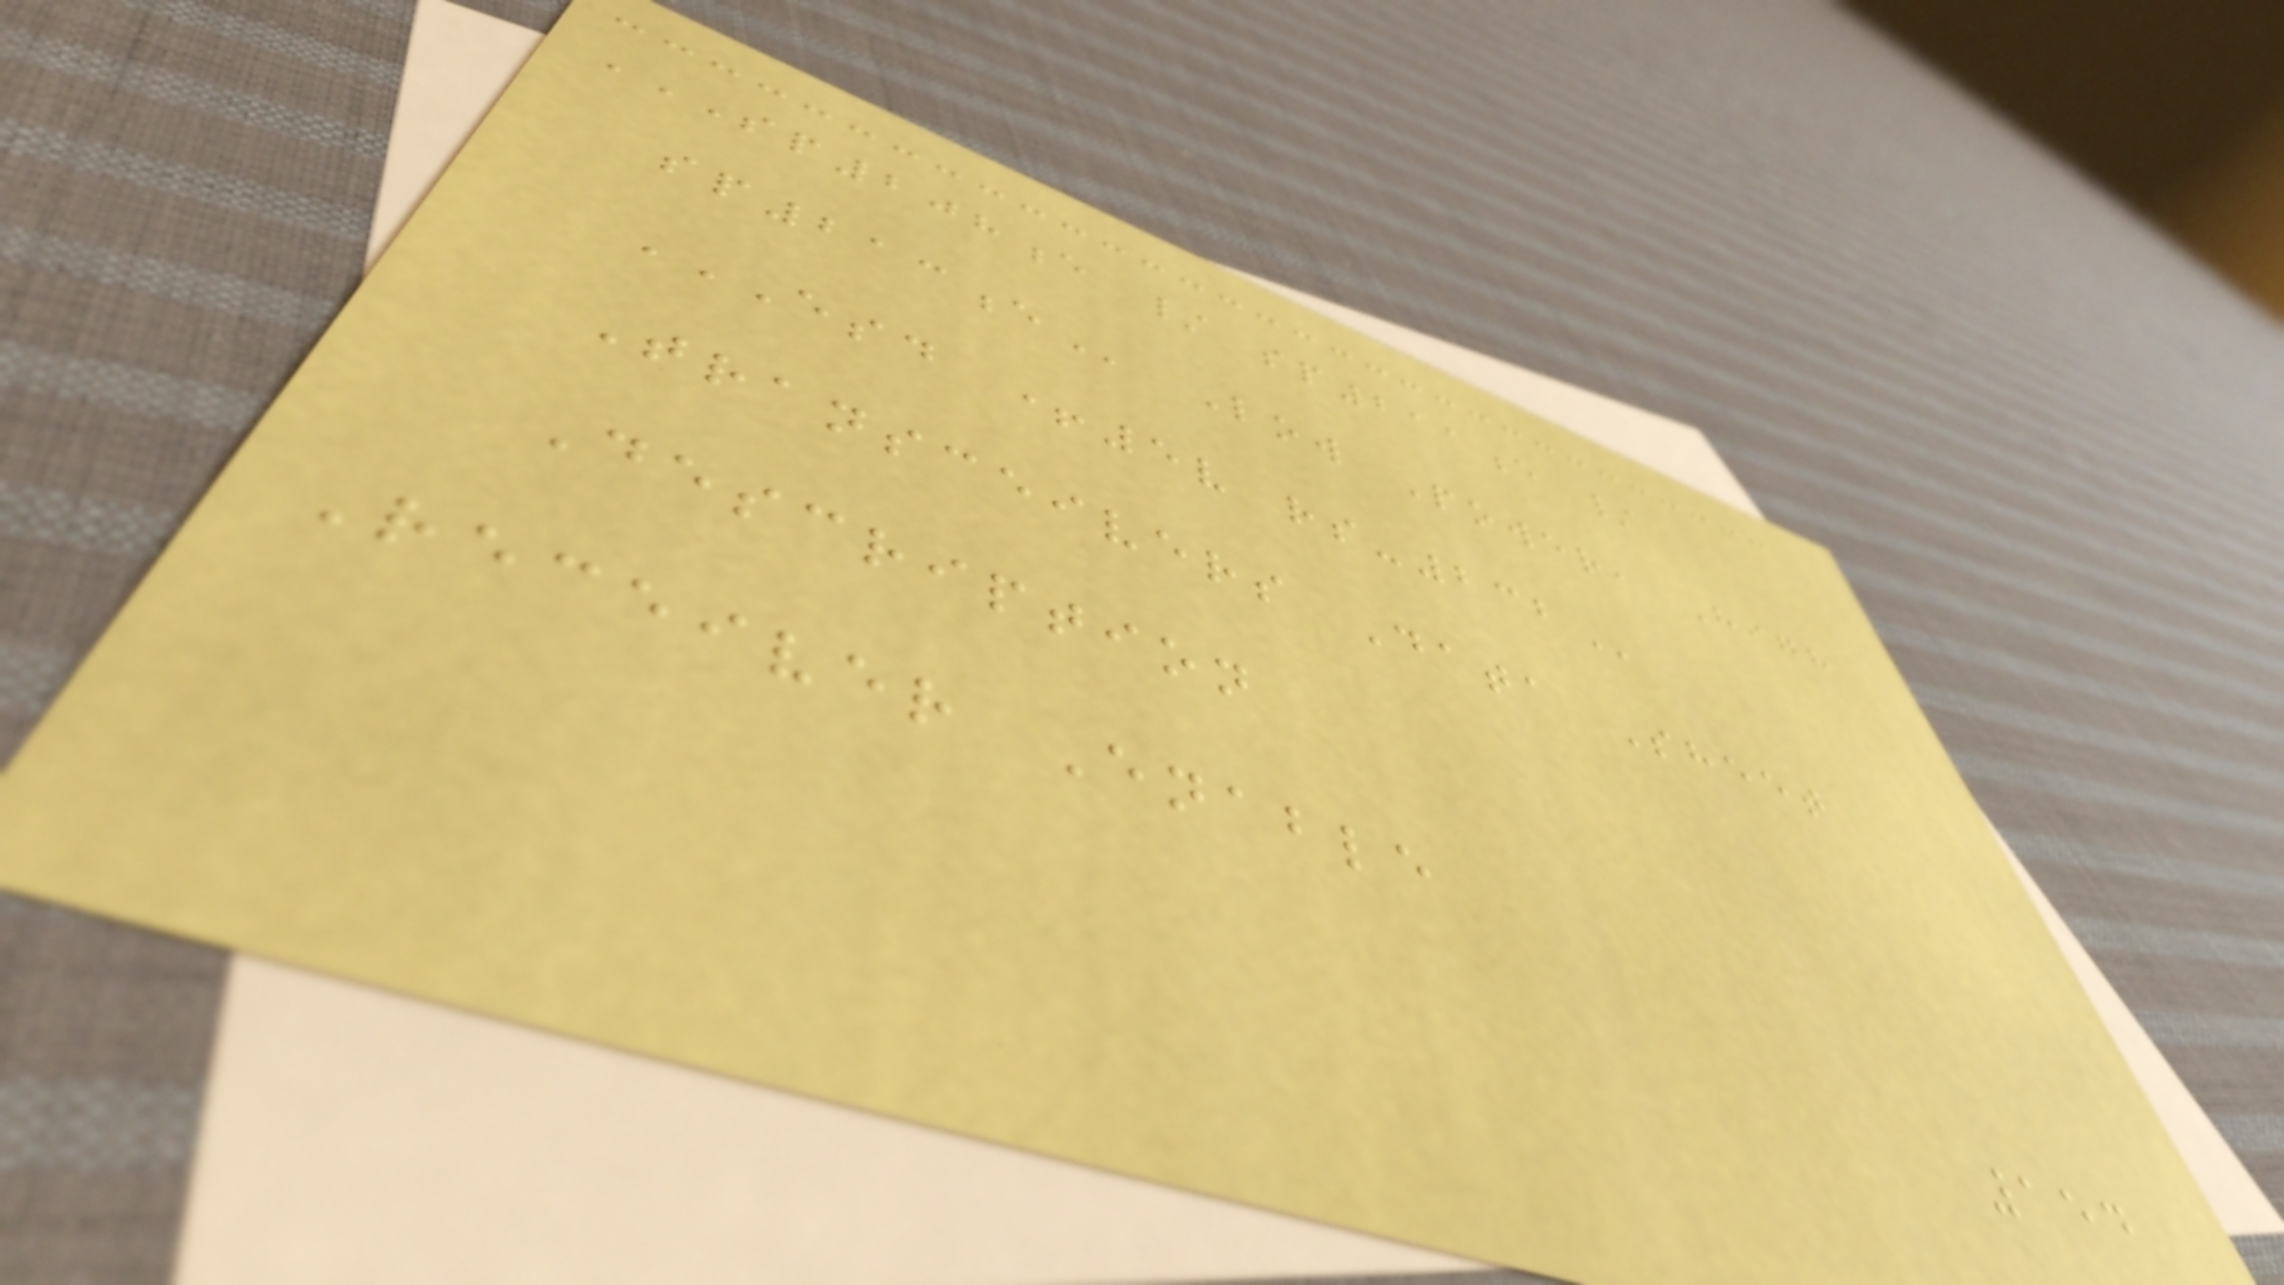SP208E / SP211E /
SP213E Low Power, High
ESD +5V RS-232
Transceivers Data Sheet
Description
Receiver Enable
154
